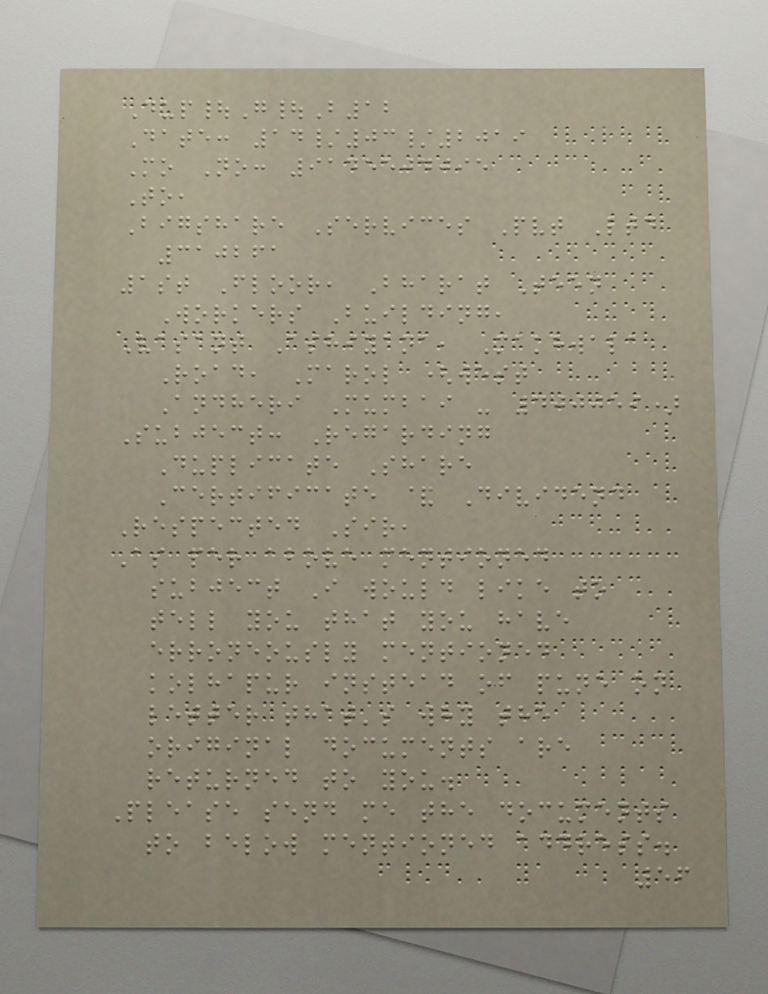Dup|G|B12
Date: 14/03/2019
Mo No: 9145504095
To,
Bigshare Services Pvt Ltd
310261
1st Floor, Bharat Teen
Workers Building,
Vasant Ashiyana, Makhwala
Road, Marol (west
Andheri Mumbai - 400059)
Subject: Regarding
Duplicate Share
Certificate & Dividend
Respected Sir,
As per above mentioned
subject I would like to
tell you that you have
erroneously mentioned
kolhapur instead of pune on
letter that's why the
original documents are
returned to you.
Please send me the documents
to below mentioned address.
56
